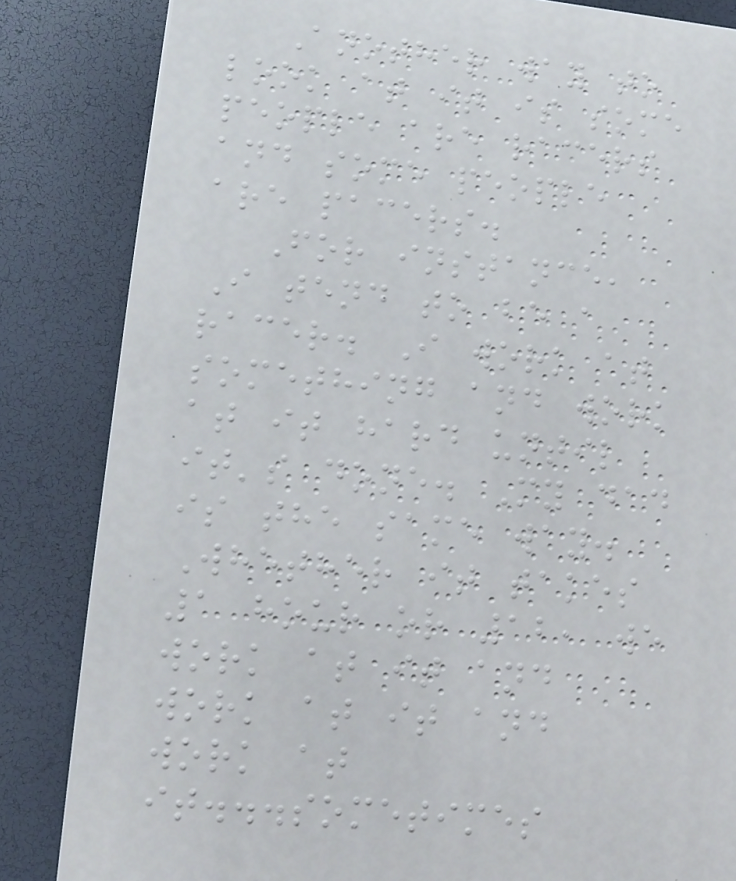Another way to
look at it is some
people are racers
and some people
are pacers.
For instance,
I tend to be a
racer. I work at
something and work
at it hard until
it's done. My dad
is the same way.
Whether it takes
1 hour or 12, we
work at it and
work at it and
work at
it...sometimes
